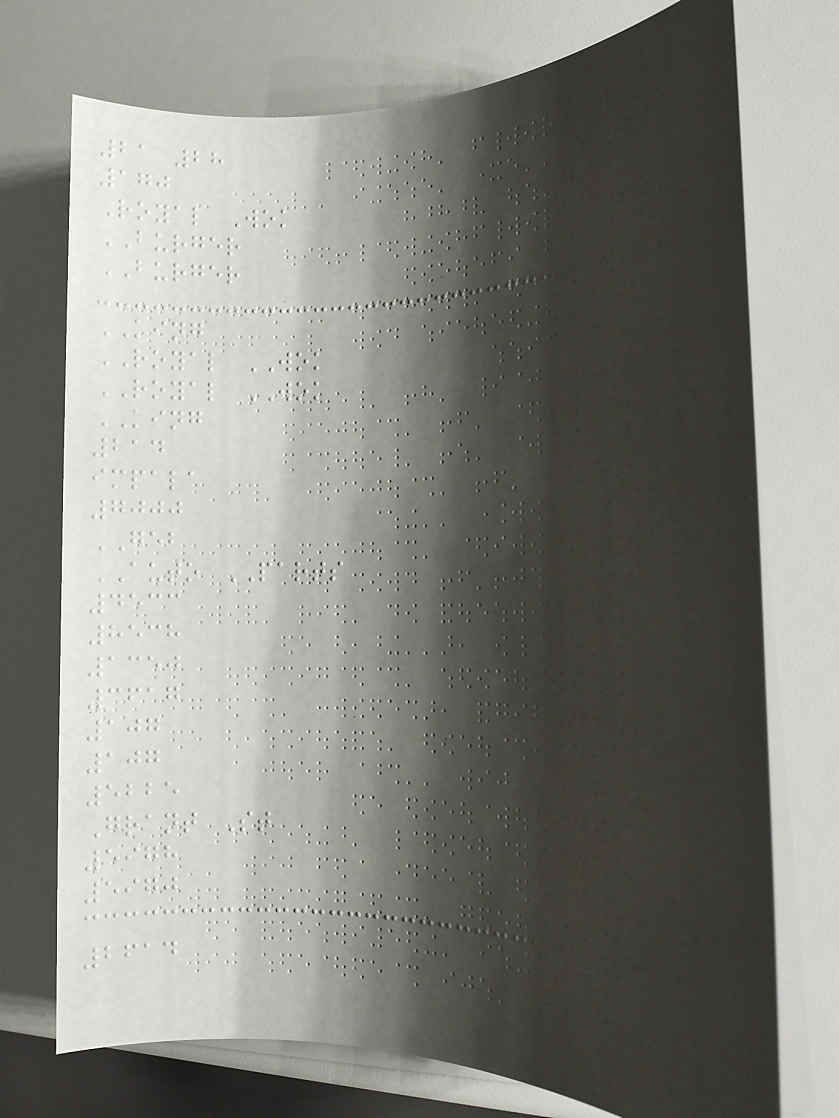21 28
170
Royal Wok
BURGER
BURGER
KING
ROYAL WOK
ROYAL WOK
KING
214
impala
7000
GEB
AUTO PARTS
4533
8538
1350
3617
107
107
5225
Grant St
5978
5970
2614
